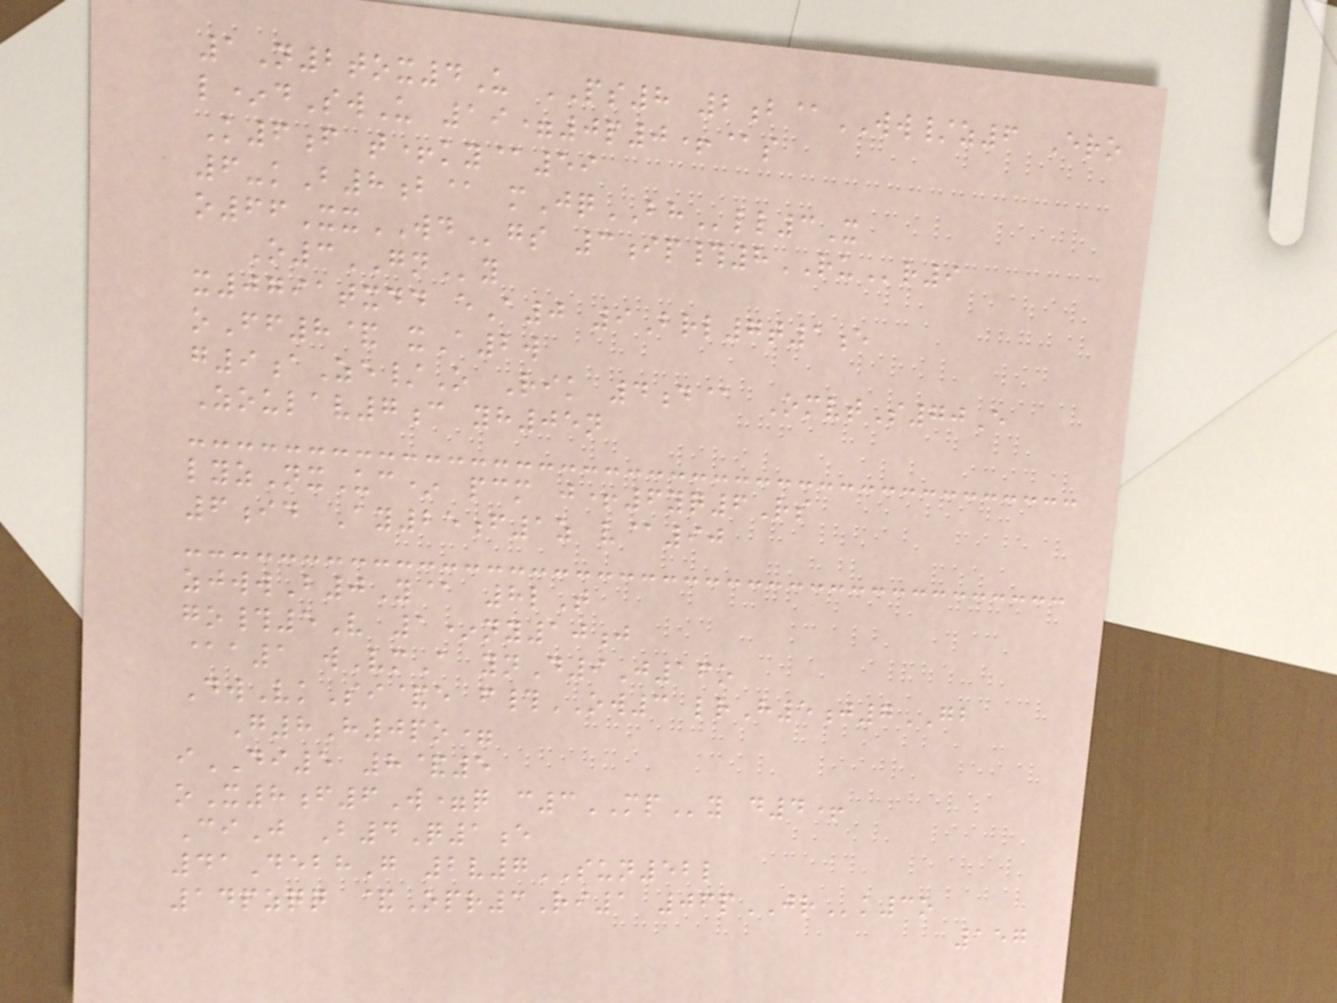1N2tox4U PS8 2b@WW/z6 Ero
l*dSwU 19=0p0+@s
K6f t+ky@59
6-kB8b@ mJqBHll3X
o66XxWDgs 3ip#8RUr9
O3GNy
x0791txdd eA0 9Brl7t1e
oFf8& xA2w
g9aZe/O Rik 4d@ OmvtS70E
Zoulav7c yh05n
lyzNxUc* pcm j+6yq6Rs
6id Ay25f1z v@90
zjwwB0Y@ 8lT
go#5V 1*ny10j
@a1 wVmA ynD9J16o
DwVkSi&e f#OW3 lrH5j7GB
G8H0po=
iDI5 8&5
oX8f6W=q c3MPy d4+
CiJ B4Q1e
41DebhG 2v7SUN52l
14pzqq &Opr3Ri1 06pJRk3o
157
